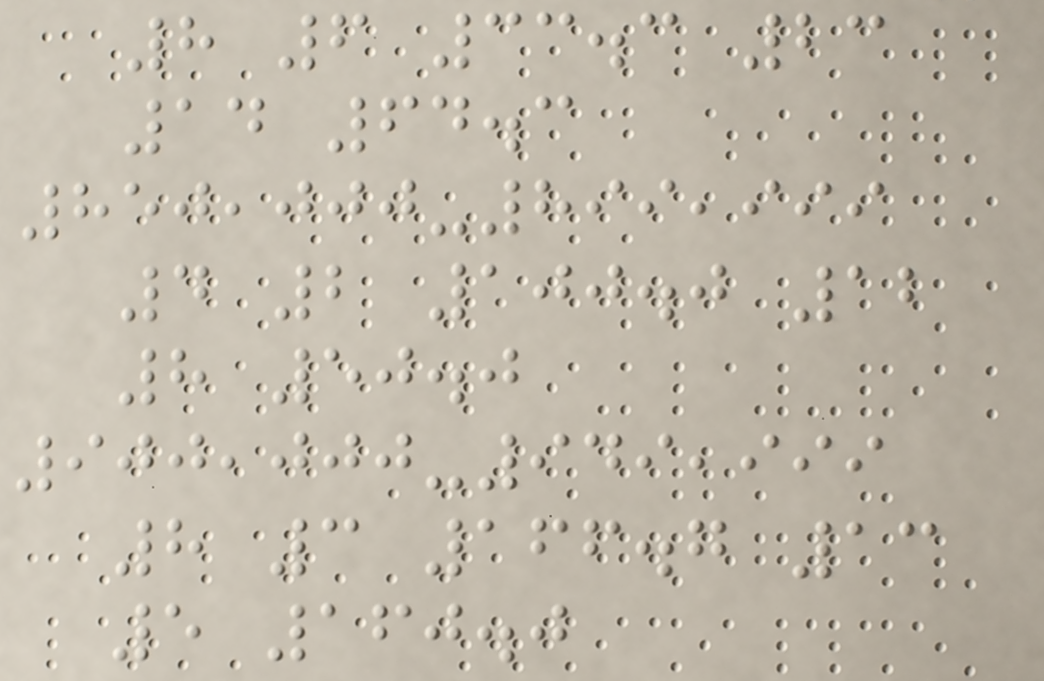8 6 33.3 23
14 64.3
850,000-899,999
4 2 100.0 12
8 50.0
900,000-949,999
8 3 166.7 13
5 160.0
